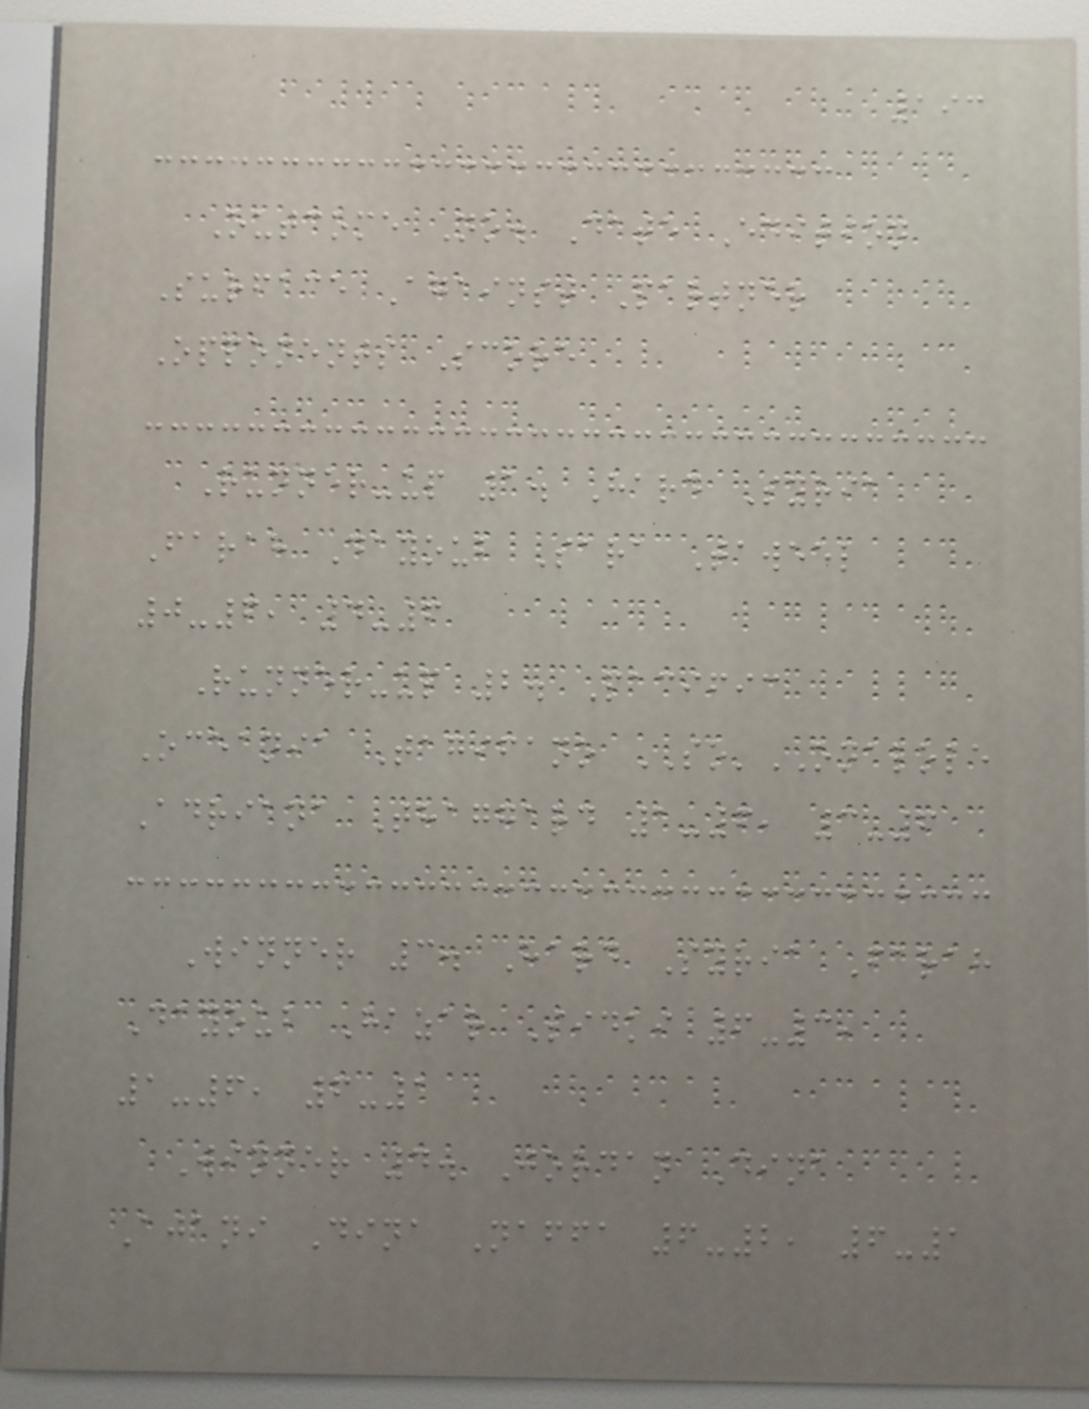193
Outcome No. Date Edition
Surface Against Partner
Opponents Score
Runner-up 1. Hard Syria
Farah Dayoub Sara Taweel
0-6, 4-6
Runner-up 2. Pacific
Oceania Tagifano SO'ONALOLE
Adriana Thaggard 1-6, 3-6
Winner 3. Hard Syria Farah
Dayoub Hazar Sidki 6-3,
1-6, 6-1
Winner 4. Jordan Dina
Ajani Dina Naffa 6-2, 6-1
